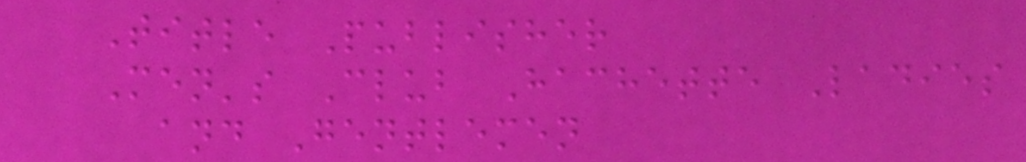Title Publisher
Men's Club Hachette Ladies
and Gentlemen
